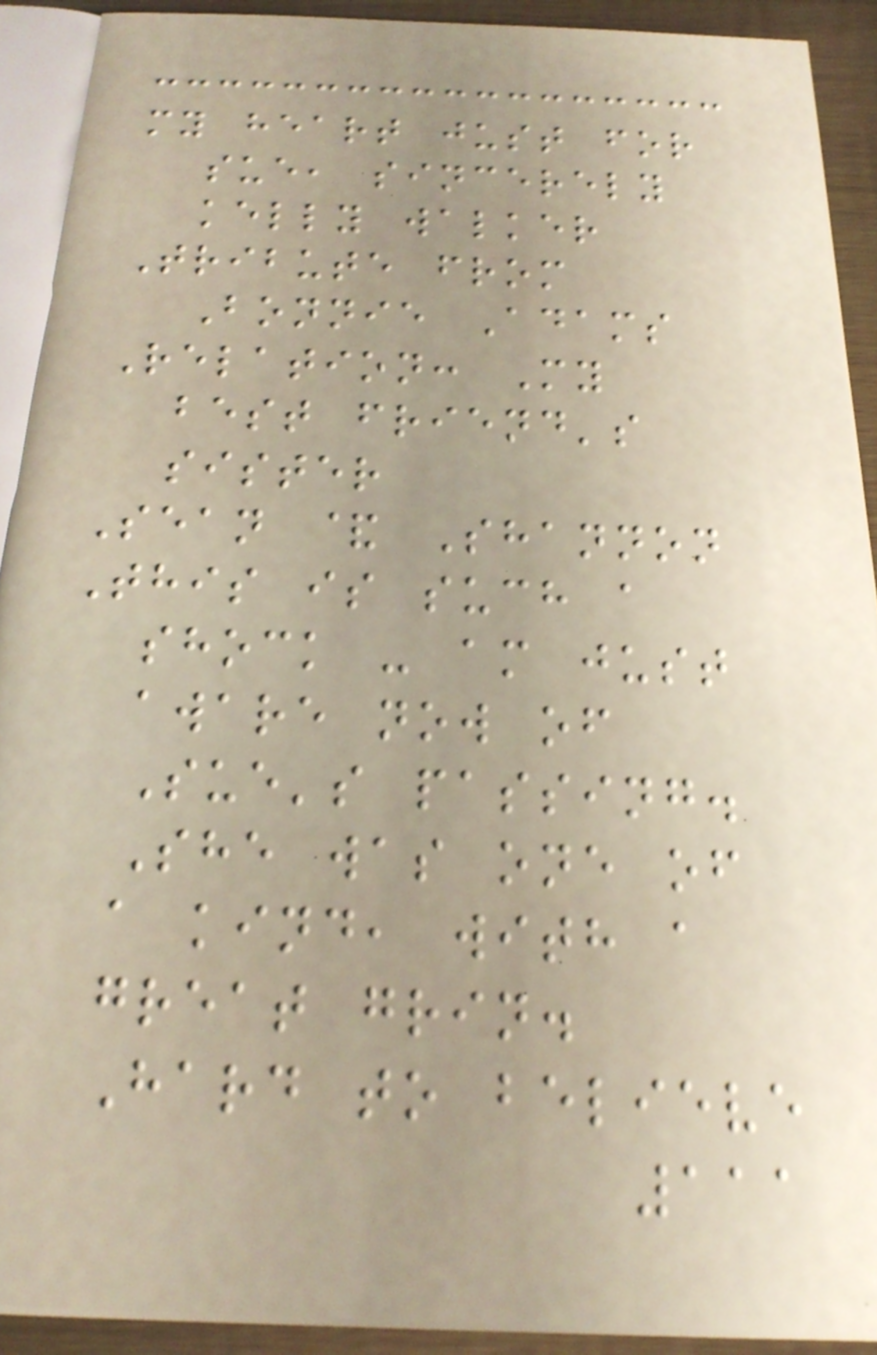my heart just for
sue, sincerely
kelly walker
Tribute from
Bonnie Adams
Relation: My
best friend's
sister
Sean & Shannon
This is such a
shock - am just
aware now of
Sue's passing.
She was one of
a kind, with a
great grin.
Hard to believe
111
